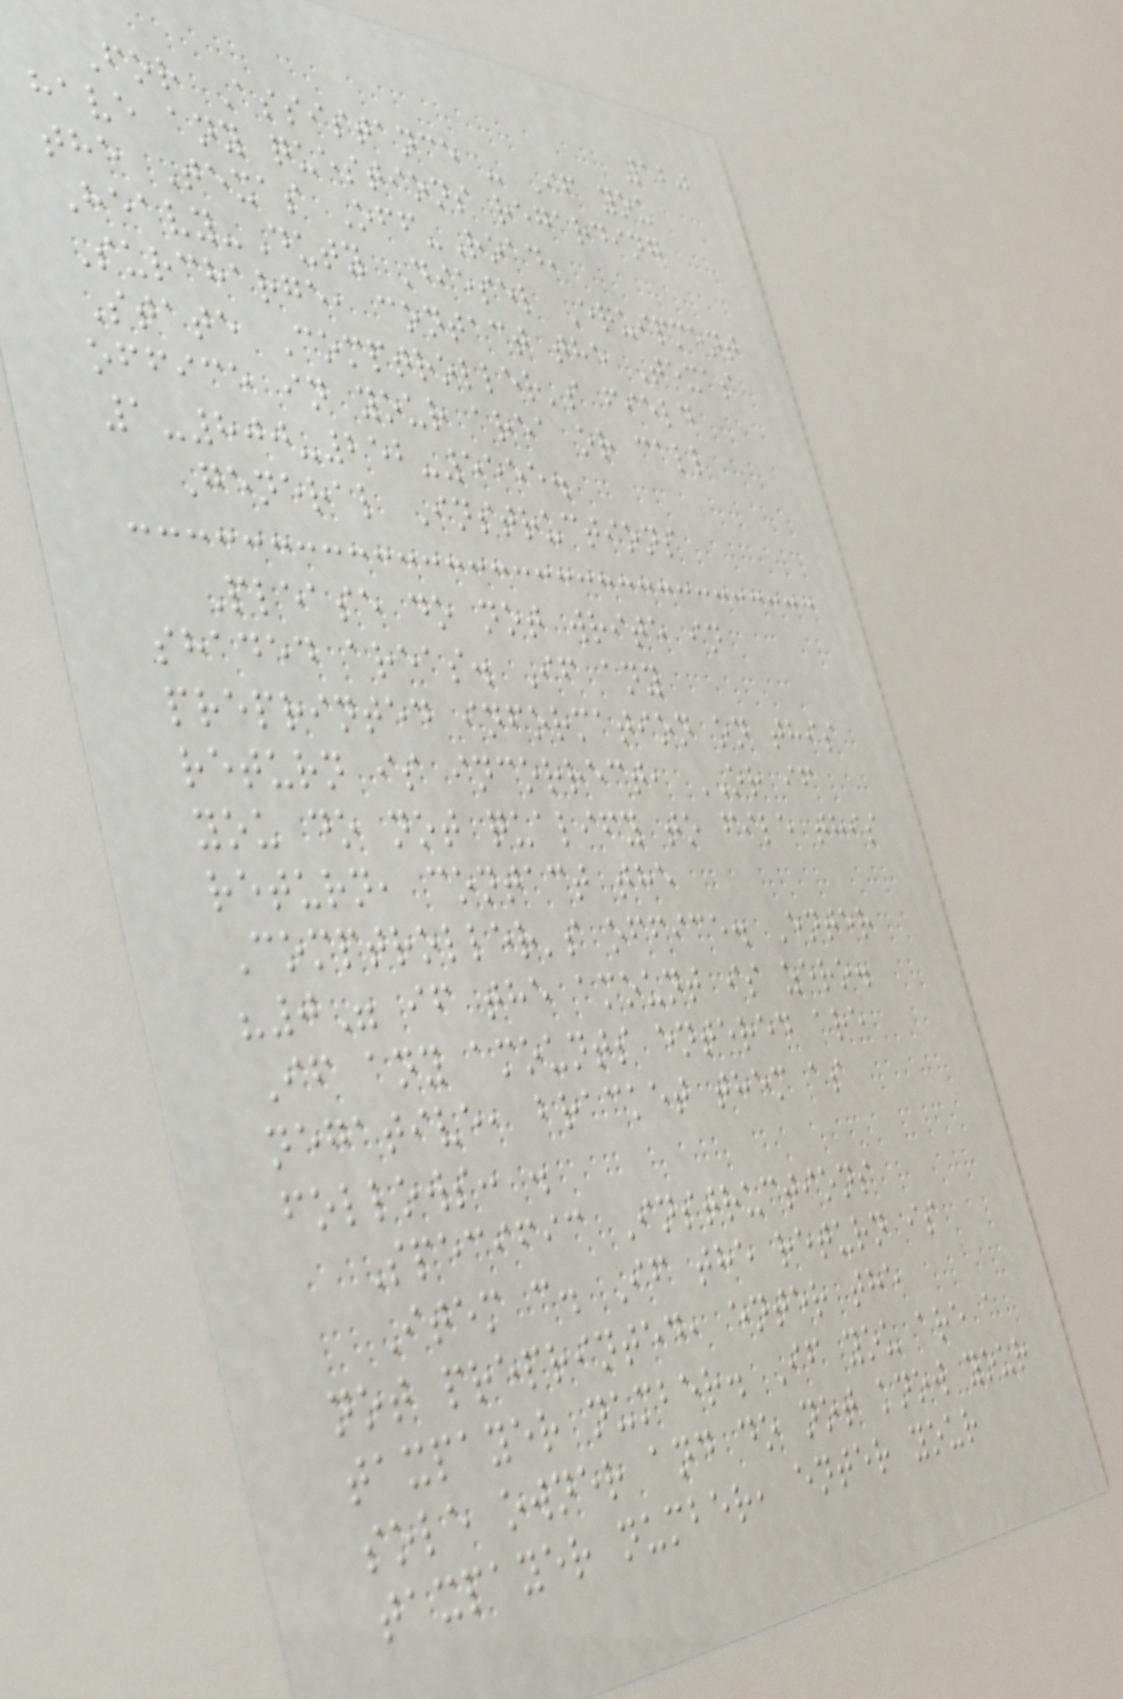120
For Assistance - If you
have any questions regarding
the Texas Off-Road,
Heavy-Duty Diesel Equipment
Surcharge, contact the Texas
State Comptroller's field
office in your area or call
1-800-252-5555.
General Instructions
Please do not write in
shaded areas. If any
preprinted information on this
return is incorrect, OR if
you do not qualify to file this
return, contact the
Comptroller's office. Enter
"0" if the amount is zero.
If any amounts entered are
negative, bracket them as
follows: .
Specific Instructions
Item c. If the return is
not preprinted, enter the
taxpayer number. If you are a
sole owner and do not know your
taxpayer number, enter your
